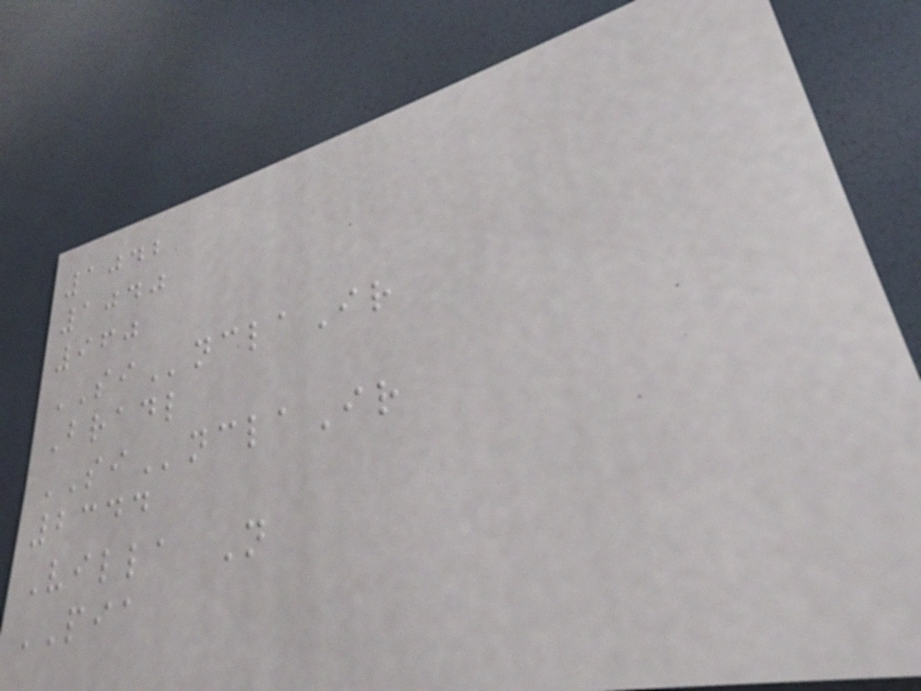1042
1040
960
SInclaIr
Bradl
SInclaIr
2344
Villa N
PIA
